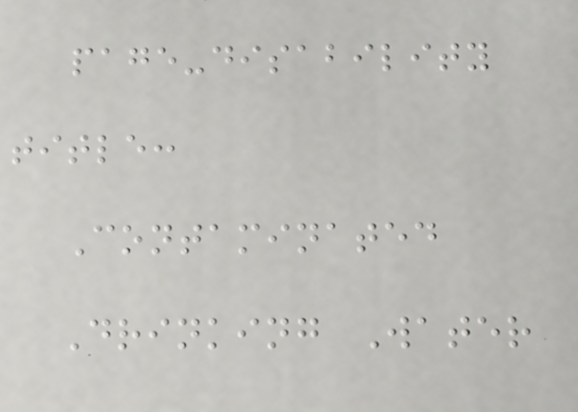page-disability
title:
Contaminated
Drinking Water
